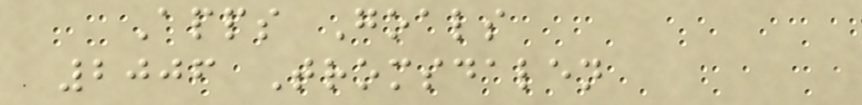Apps Goals
2006 Tromsdalen
